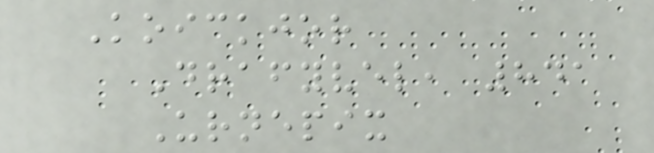Koickjor
Drafyvel, 841
Urnepix
